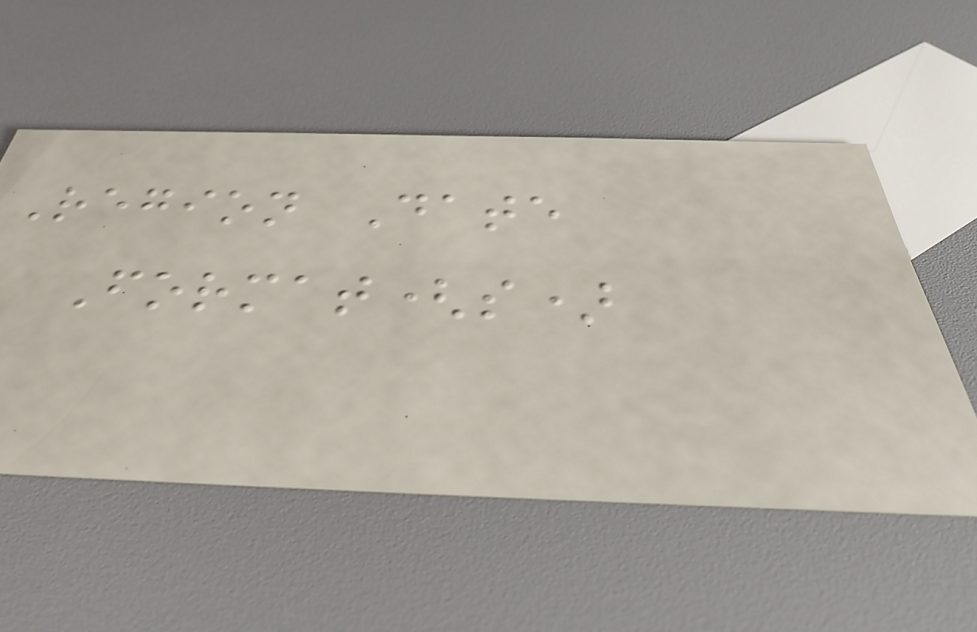Region Date
Format(s)
